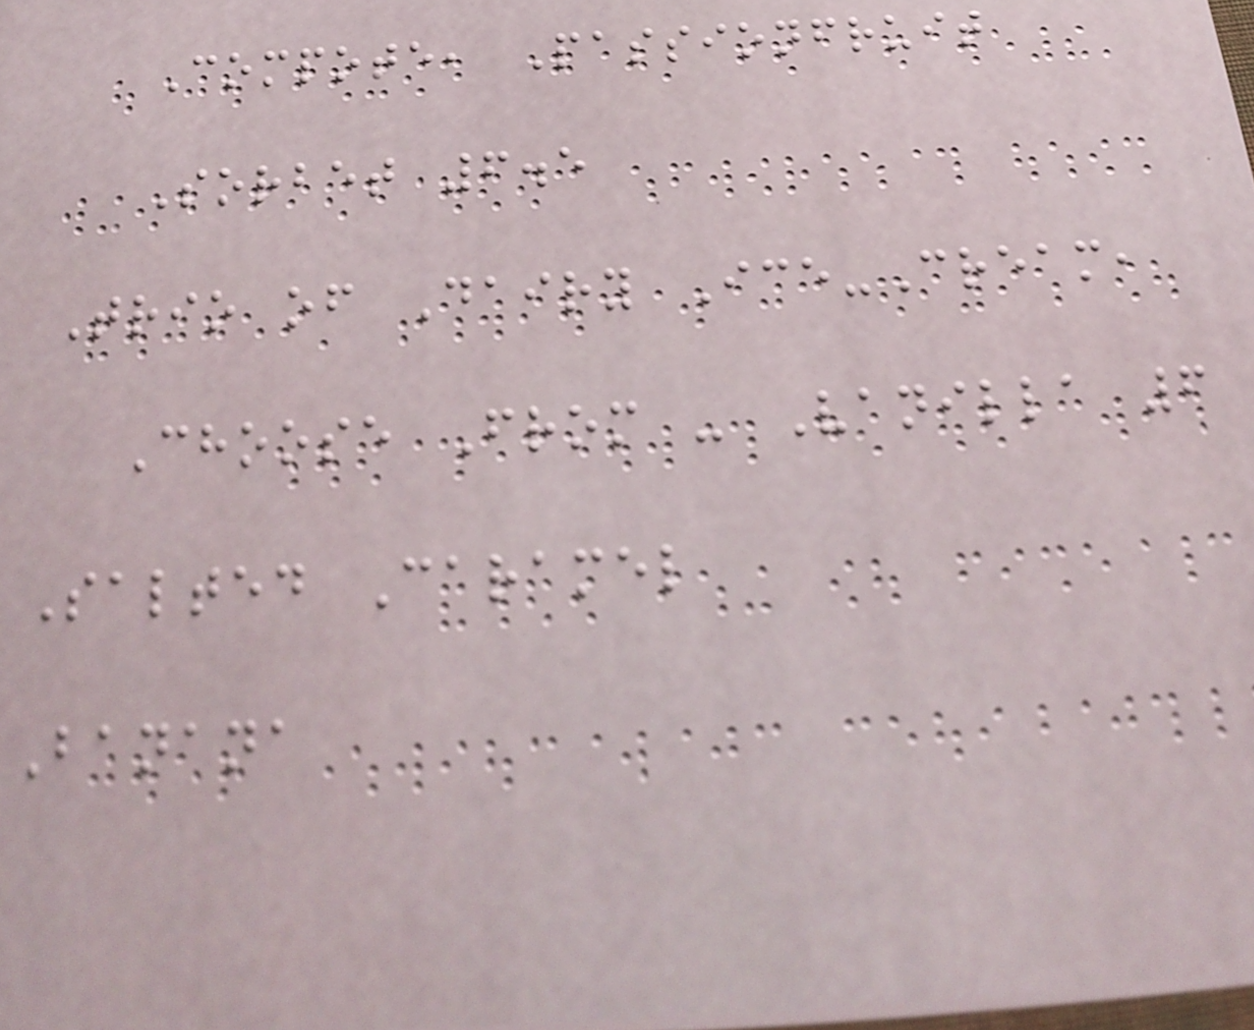Compote, Passionfruit
Sorbet 6.5
Trio of Dairy Ice-Cream,
Choose From - Vanilla 6
Salted Caramel
Banana
